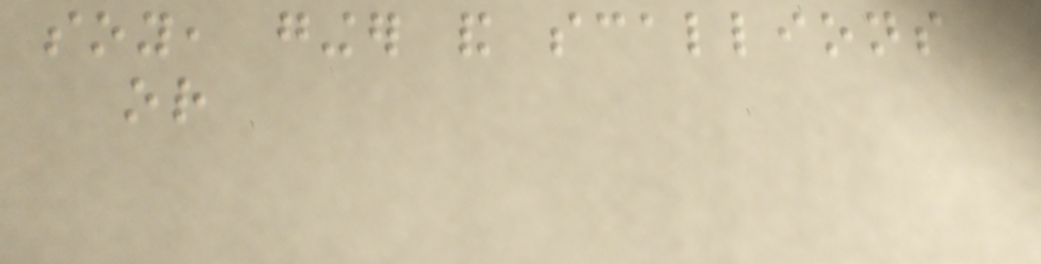soy, ginger and scallions
or
